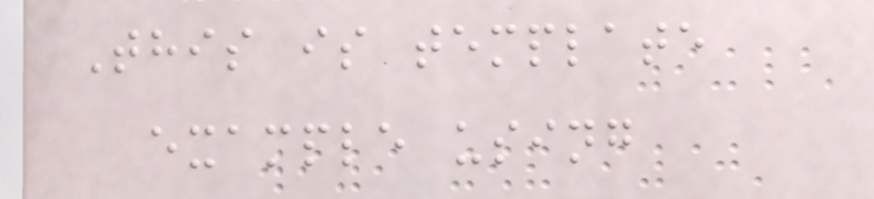This is template
example using
